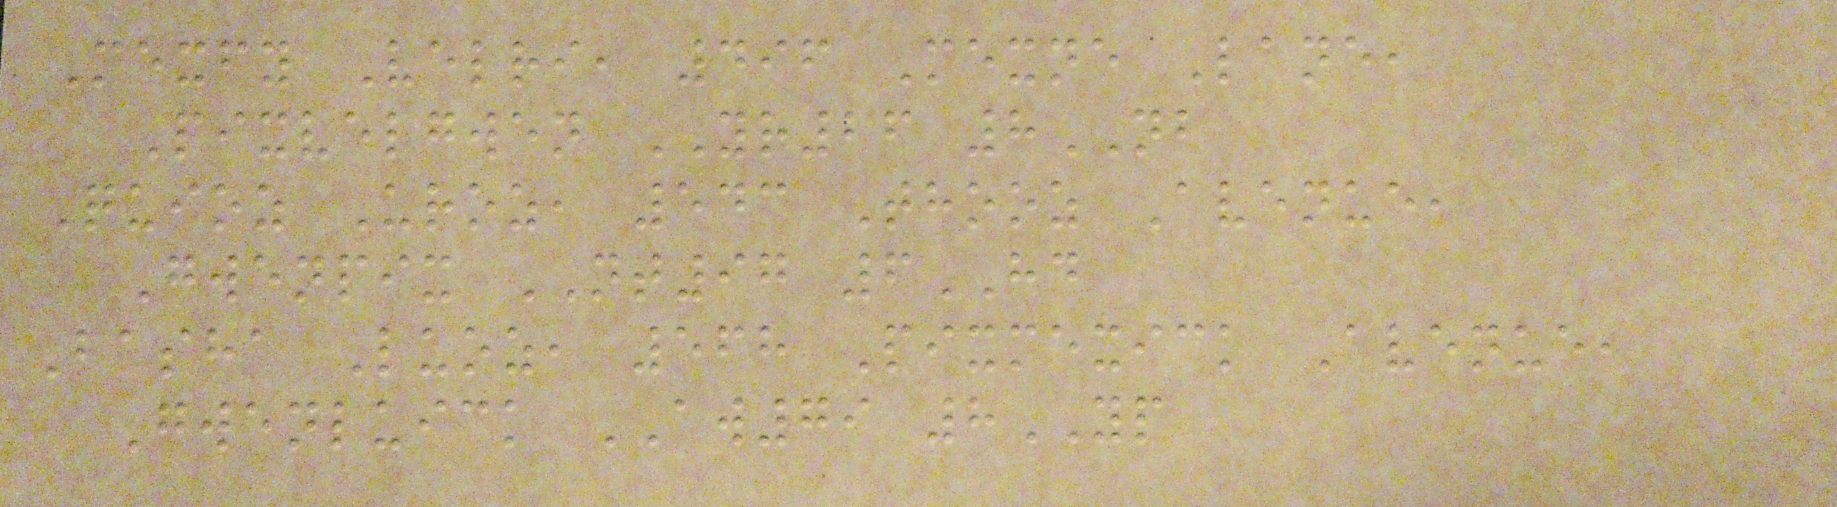Mexfy Velri, 496 Mexne Lane,
Pixvelgwen YR26 8NB
Quioz Uroz, 543 Thooz Avenue,
Gwenpix NT97 6HD
Basha Luoz, 568 Pixmexick Avenue,
Gwenluick AW79 8YP
